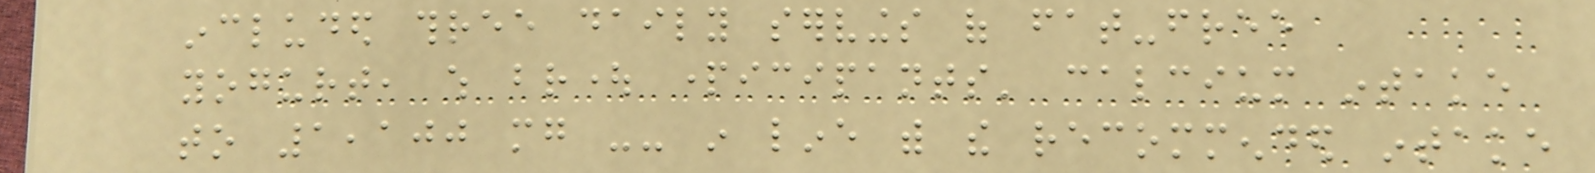included three daily servings of fat-free
yogurt, which brought participants' calcium intake
to 1,100 mg -- in line with the recommended intake
